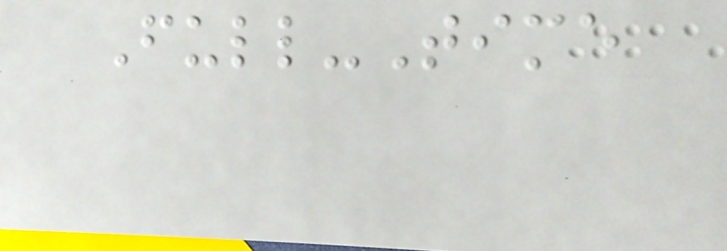Full-Time
